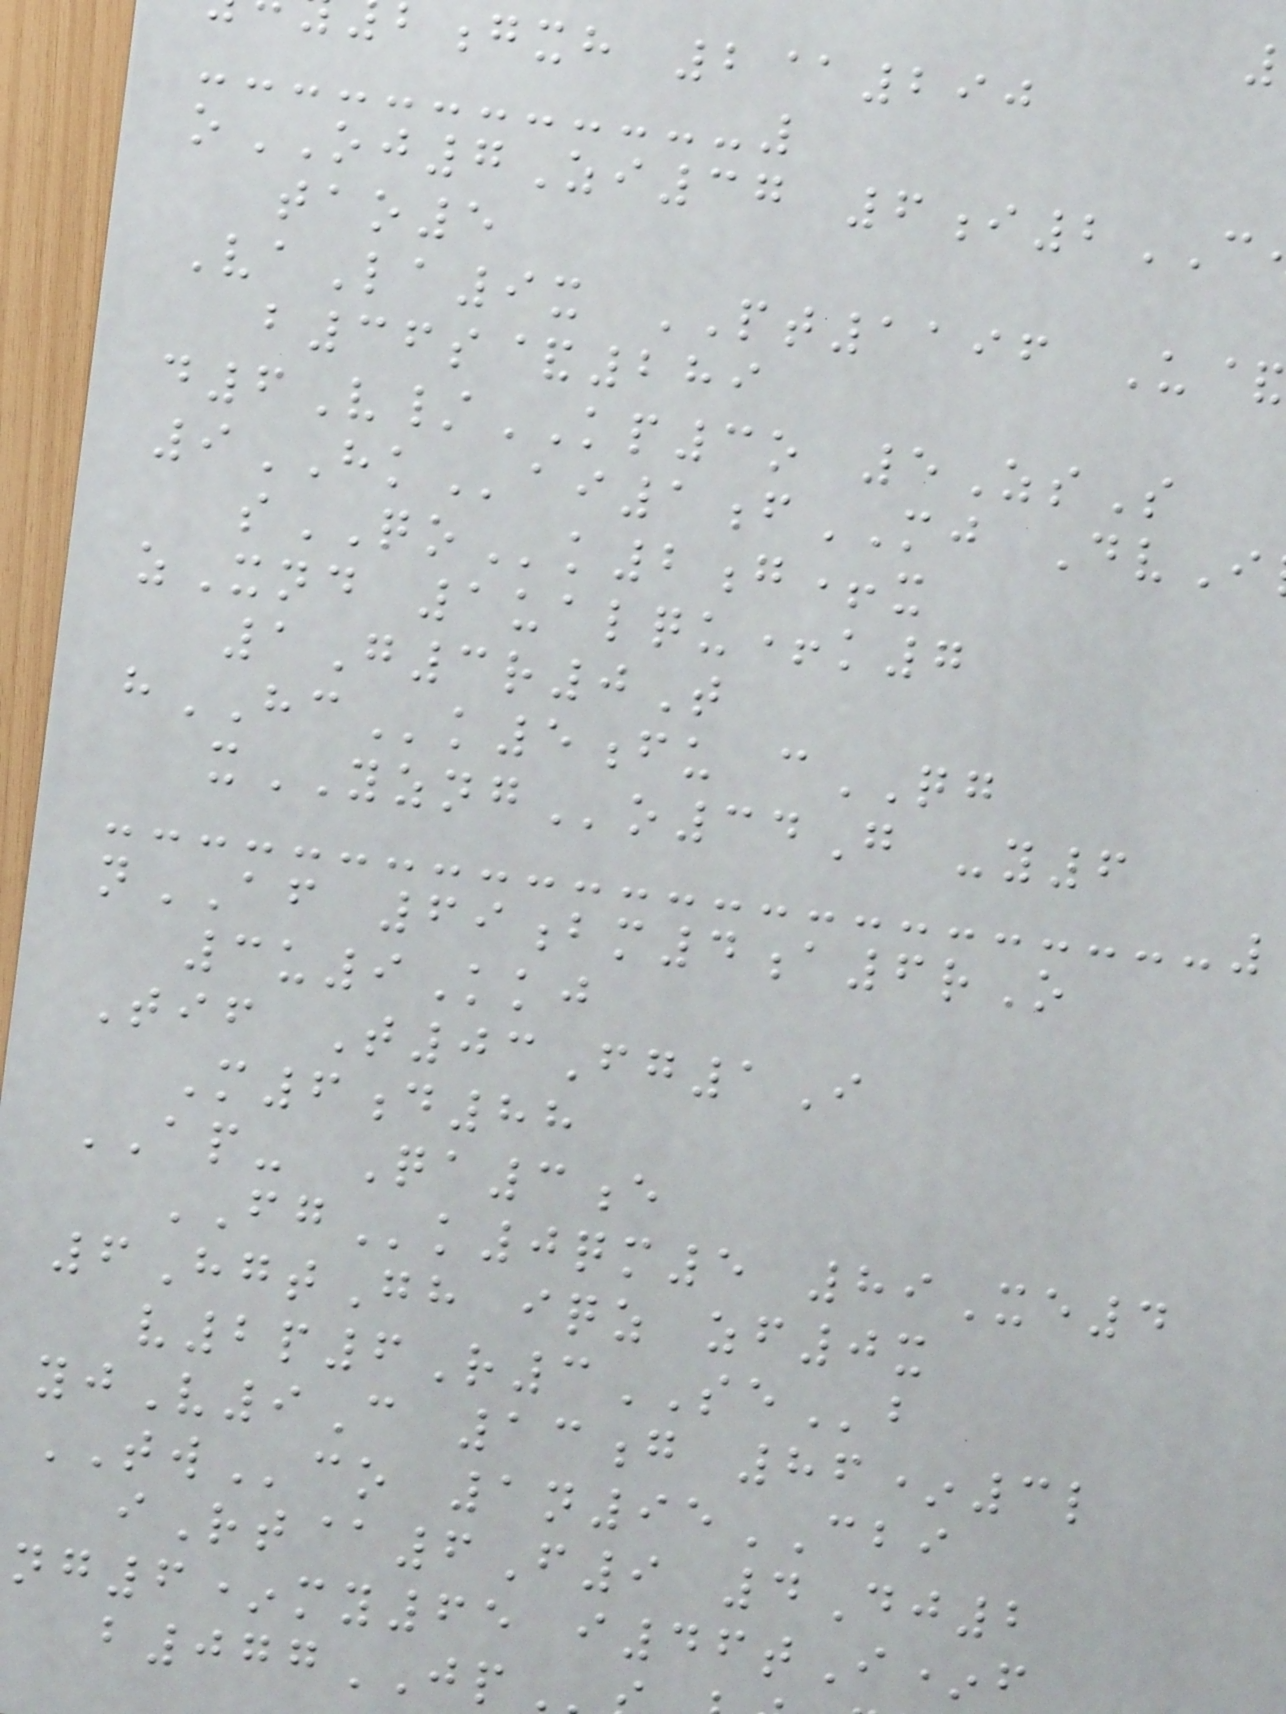gxh 2@290
oOJ7Zi37 6i2
tao5
VaLa9x PT1196 U&
b36s&289
d6V/KP3o 5ZsS
9HKai1fMJ DvI
sQOk2g+x
zXnd 1ualqu+k7
1G3r0T
hHCk5fu cQG
xYZNGo34G -y6
nAF 69bm4a6rO
3u9Kkj
Tif T03Fg1I
M6d88
AP- Qa3e
FGk0qm5 89Xe4
6HgtGh iqz zf0x
v2p6R3SEb
yjV9C 13g 86*3l
TWco 1n95CBI
iRt@6F9 4Dj2
ng6*my65 i46tI*f
b077JP
